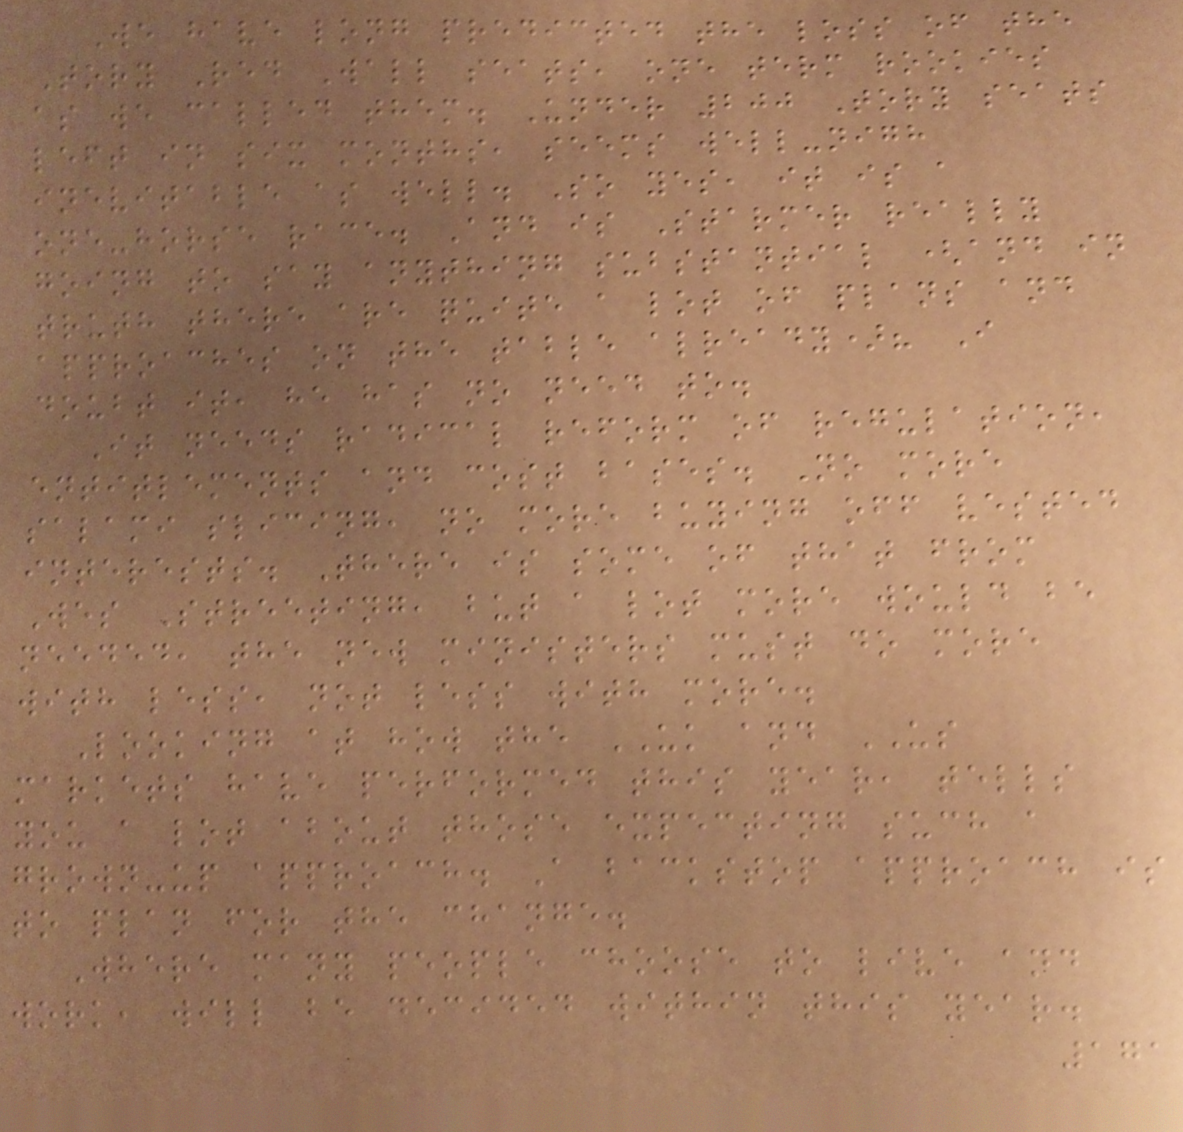We have long predicted the loss of the
Tory Red Wall seats, one term rookies
as we called them. Under 200 Tory seats
left in six months, seems well-nigh
inevitable as well. So yes, it is a
one-horse race. And is Starmer really
going to say anything substantial (and in
truth there are quite a lot of plans and
approaches on the table already)? I
doubt it, he has no need to.
It needs radical reform of regulation,
entitlements and cost bases. No more
salami slicing, no more buying off vested
interests. There is some of that from
Wes Streeting, but a lot more would be
needed, the new ministers must do more
with less, not less with more.
Looking at how the UK and US
markets have performed this year, tells
you a lot about those expecting such a
grown-up approach. A backstop approach is
to plan for the change.
Where many people choose to live and
work, will be decided within this year.
171
